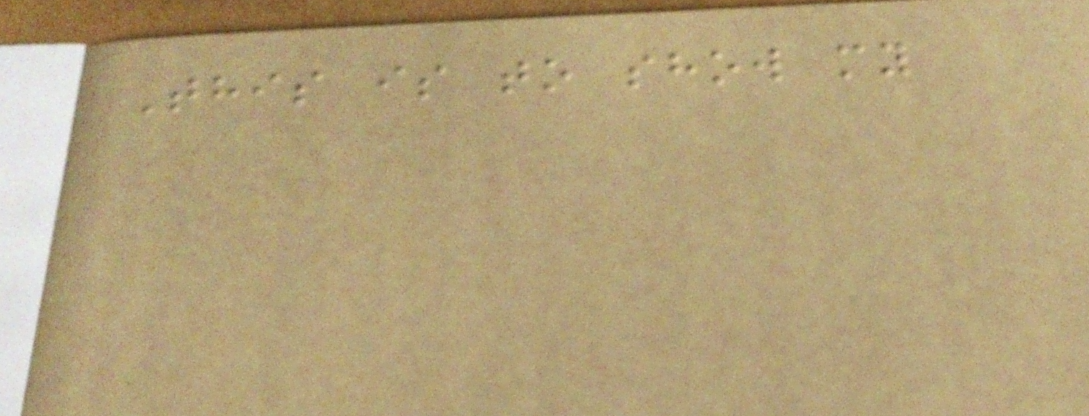This is to show my
